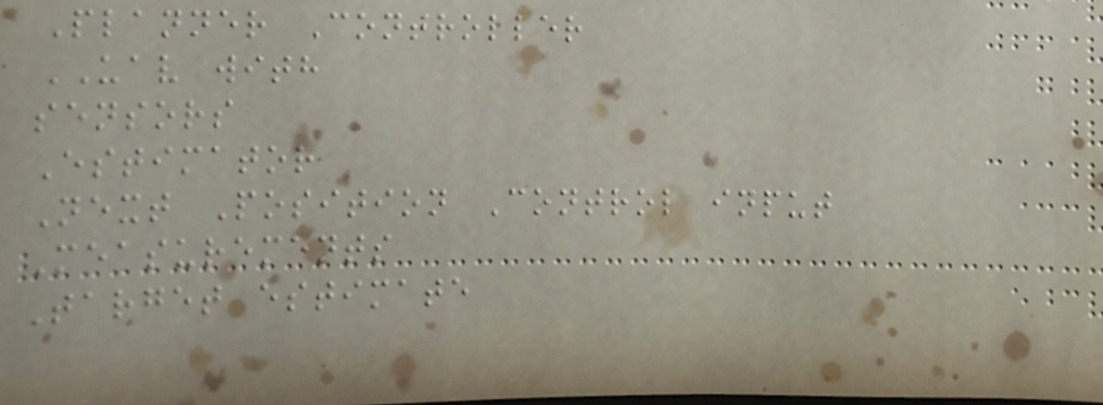Planner Controller
UAV with
sensors
Estimator
Next Position Control input
Measurements
Target estimate
